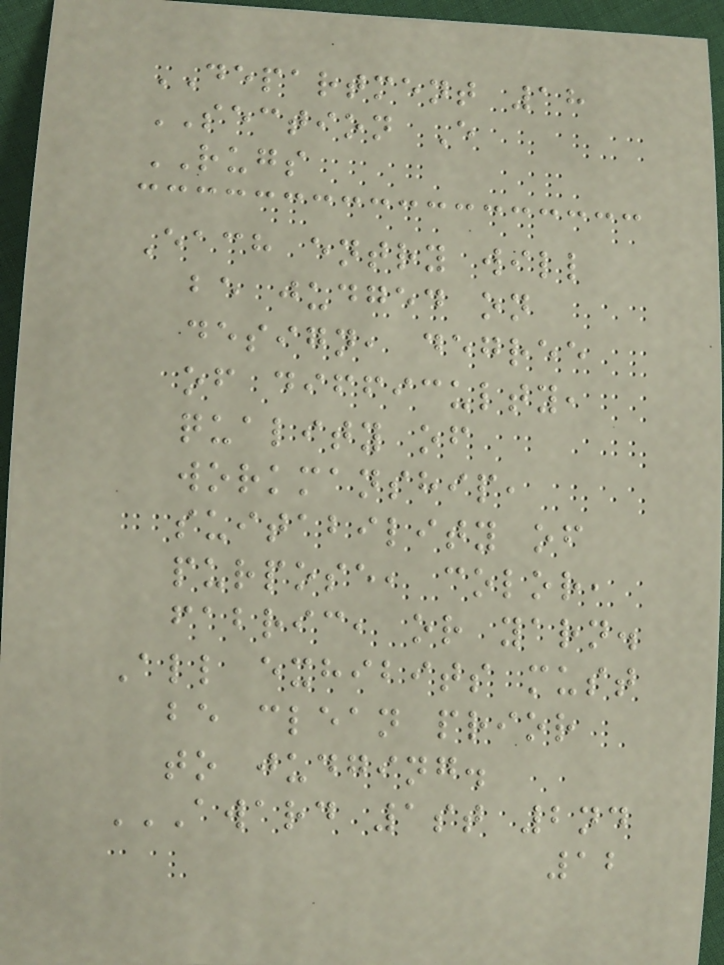DEPARTMENT 18
SECTION E
RUGS
Each entry will
be judged on
design, degree
of difficulty,
quality of
workmanship,
suitability of
purpose, color,
fabric, or yarn.
All exhibits must
be clean prior
to judging.
AWARD 1ST 2ND
12
